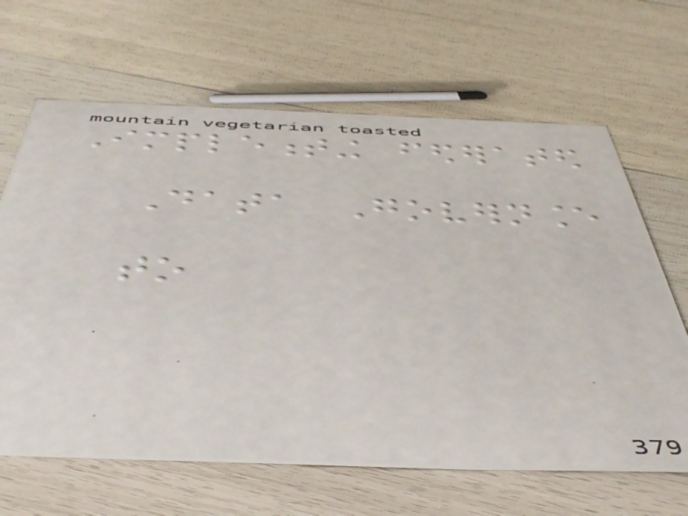Implementing federated
Data Governance
to
